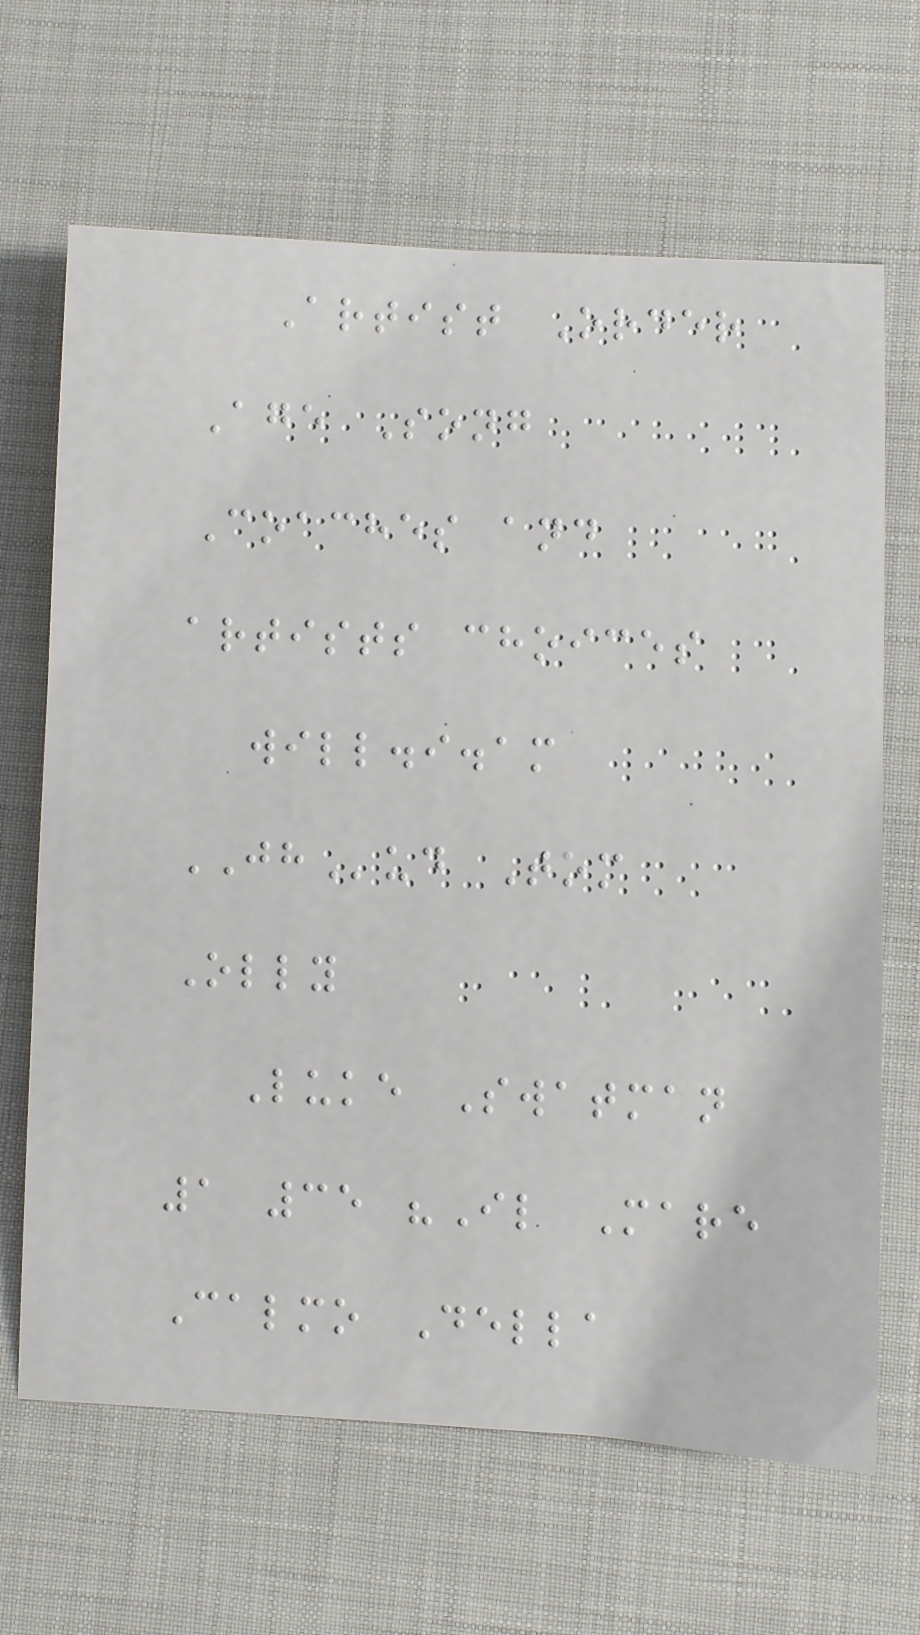Artist Order
Age Song
Coaches and
artists choices
will.i.am
JHud Tom
Olly
Luke Swatman
1 35 "Il Mare
Calmo Della
